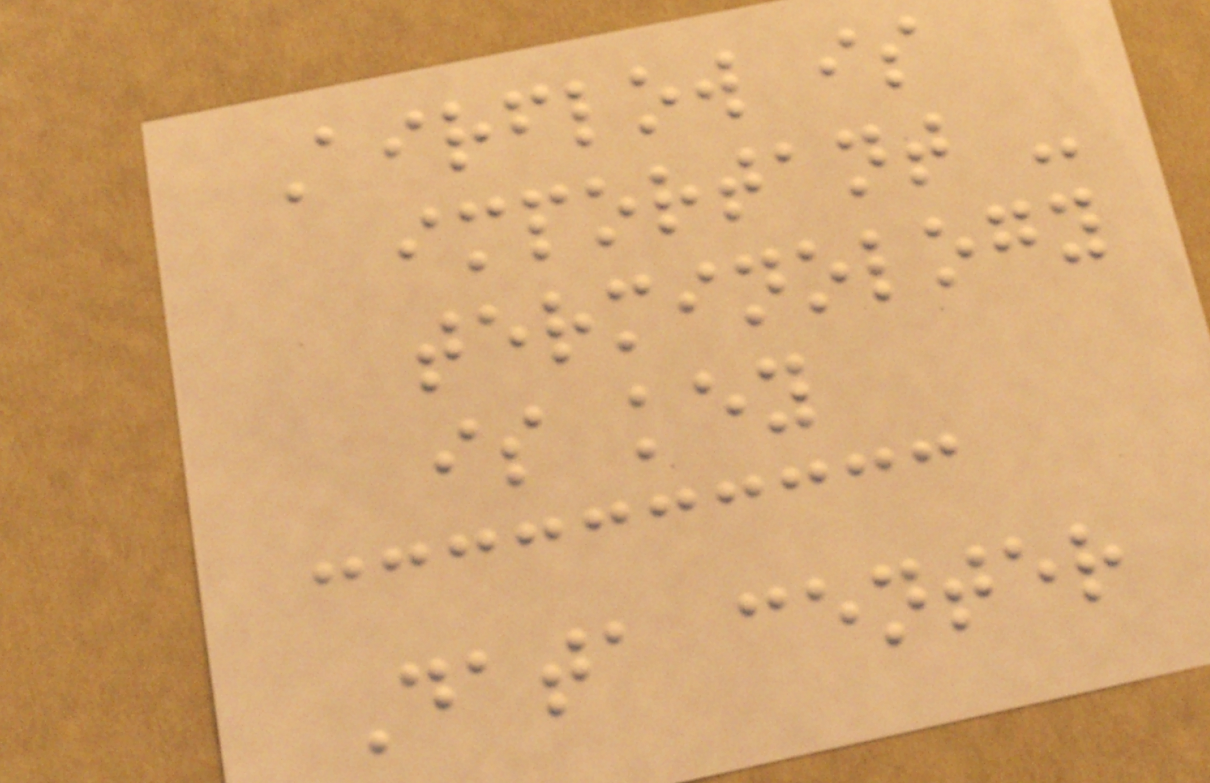Airflow is
important -
terminology
is key
Data center
